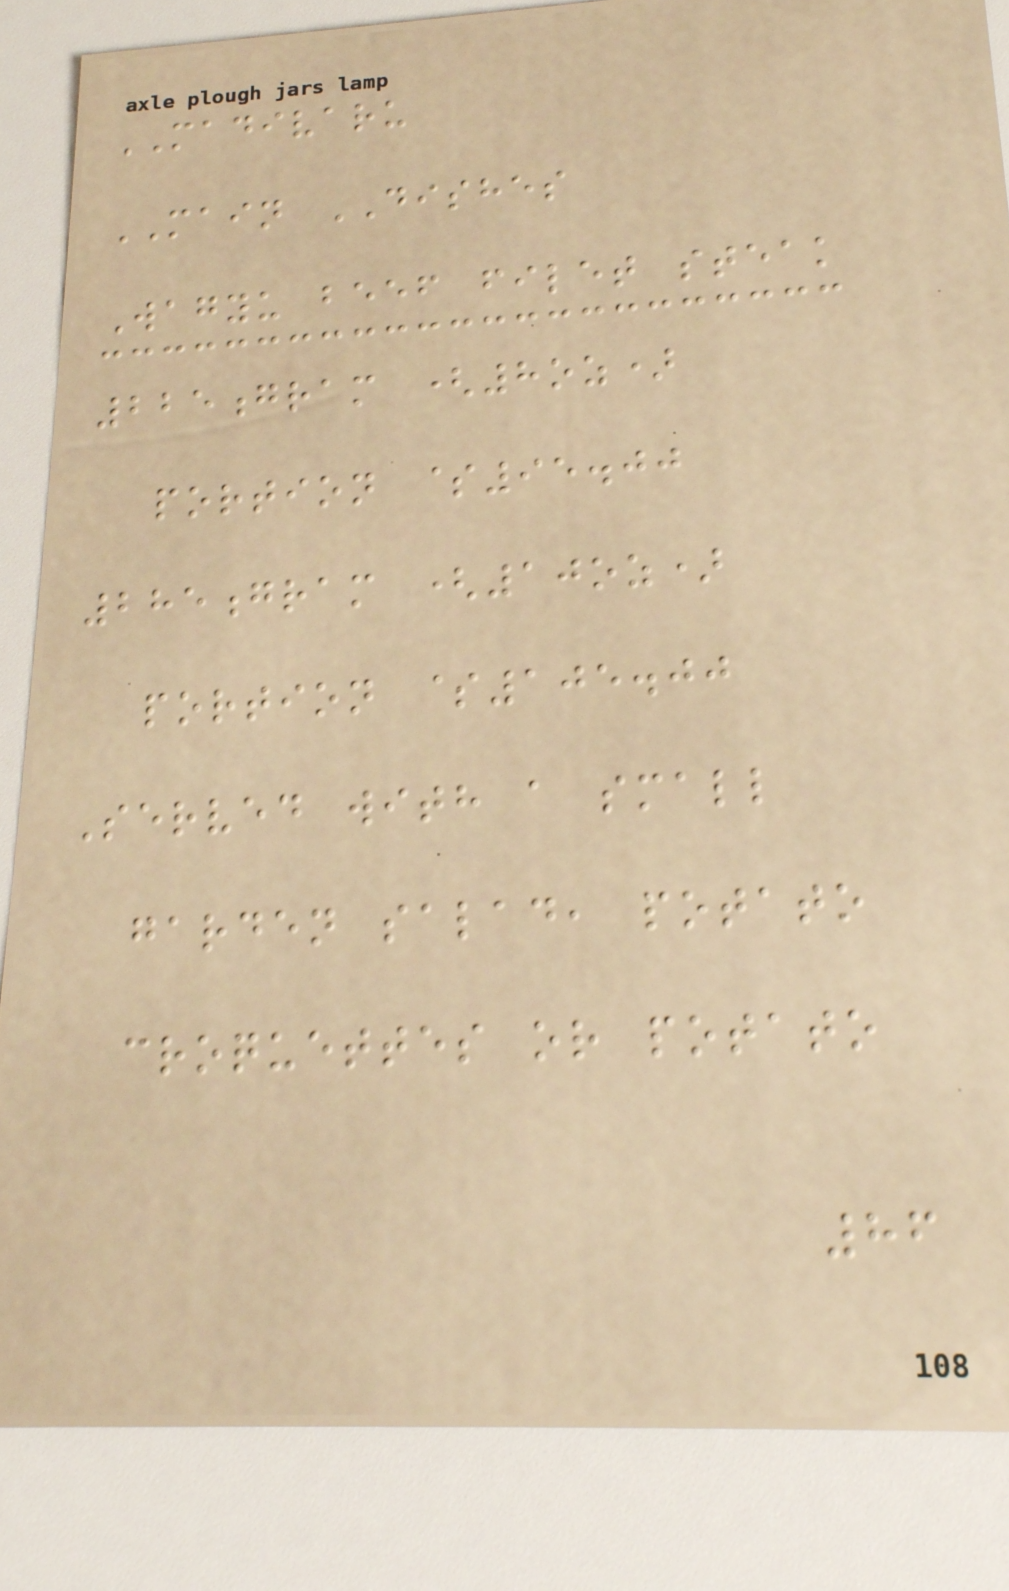MADIVARU
MAIN DISHES
Wagyu beef filet steak
225gram (8oz)
portion $95.00
285gram (10oz)
portion $105.00
Served with a small
garden salad, potato
croquettes or potato
86
